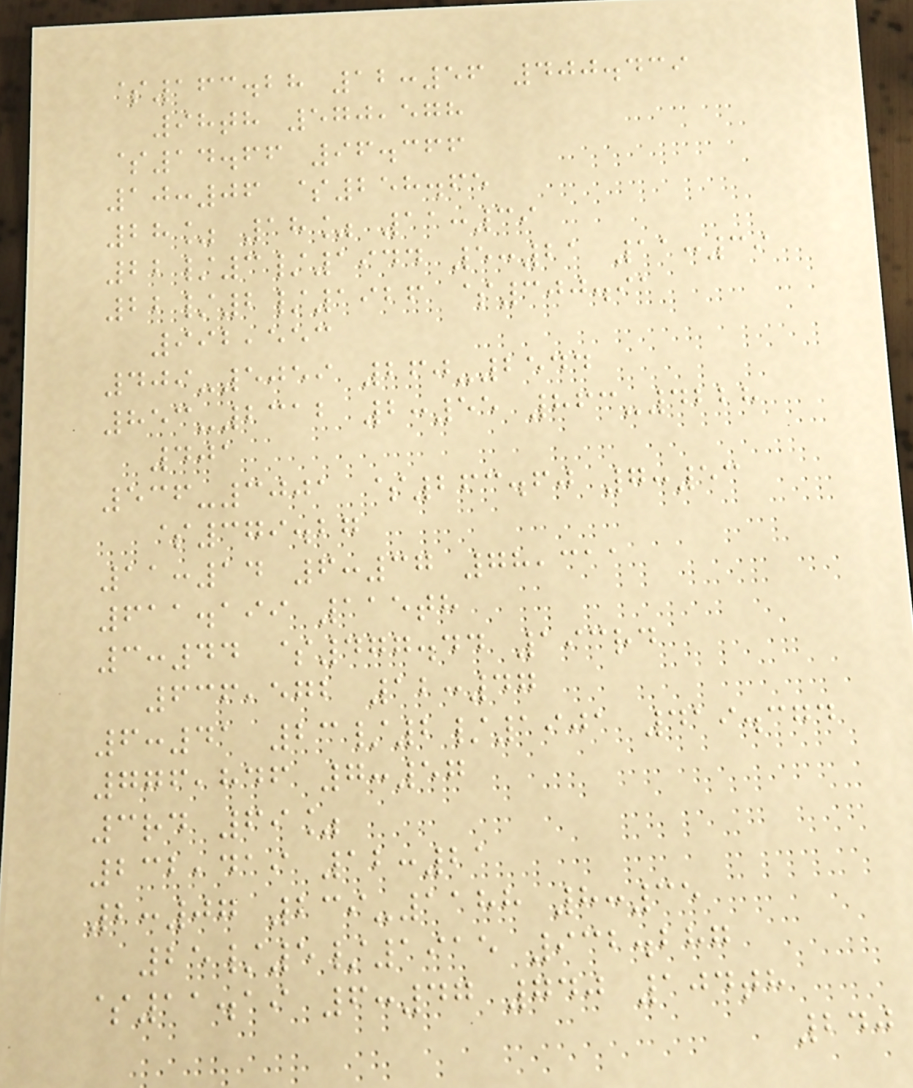$163.28 12:56 400.439
98th 570,578
$14.66 96.366
10:06 $258.65
28% 18% 11:39
22/3/1944 5:21 11:39
22/2/1926 $300.91
992,553
409-5059 260-2544
853-2312 2:55 863-4228
401
536-3001 $263.60 7:53
$379.27
11:14 6:37 78,311
611.199 115th
3:44 $477.44 193rd
636,572 12:47
6:41 23/2/1901 419.374
776,846 7:57
3rd 69%
232,419 12:21
2:07 239-1188 8:35
25/5/1915 932.287
$11.19 6:47 740 104th
240
